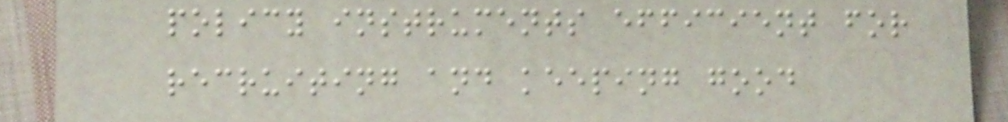policy instruments efficient for
recruiting and keeping good
